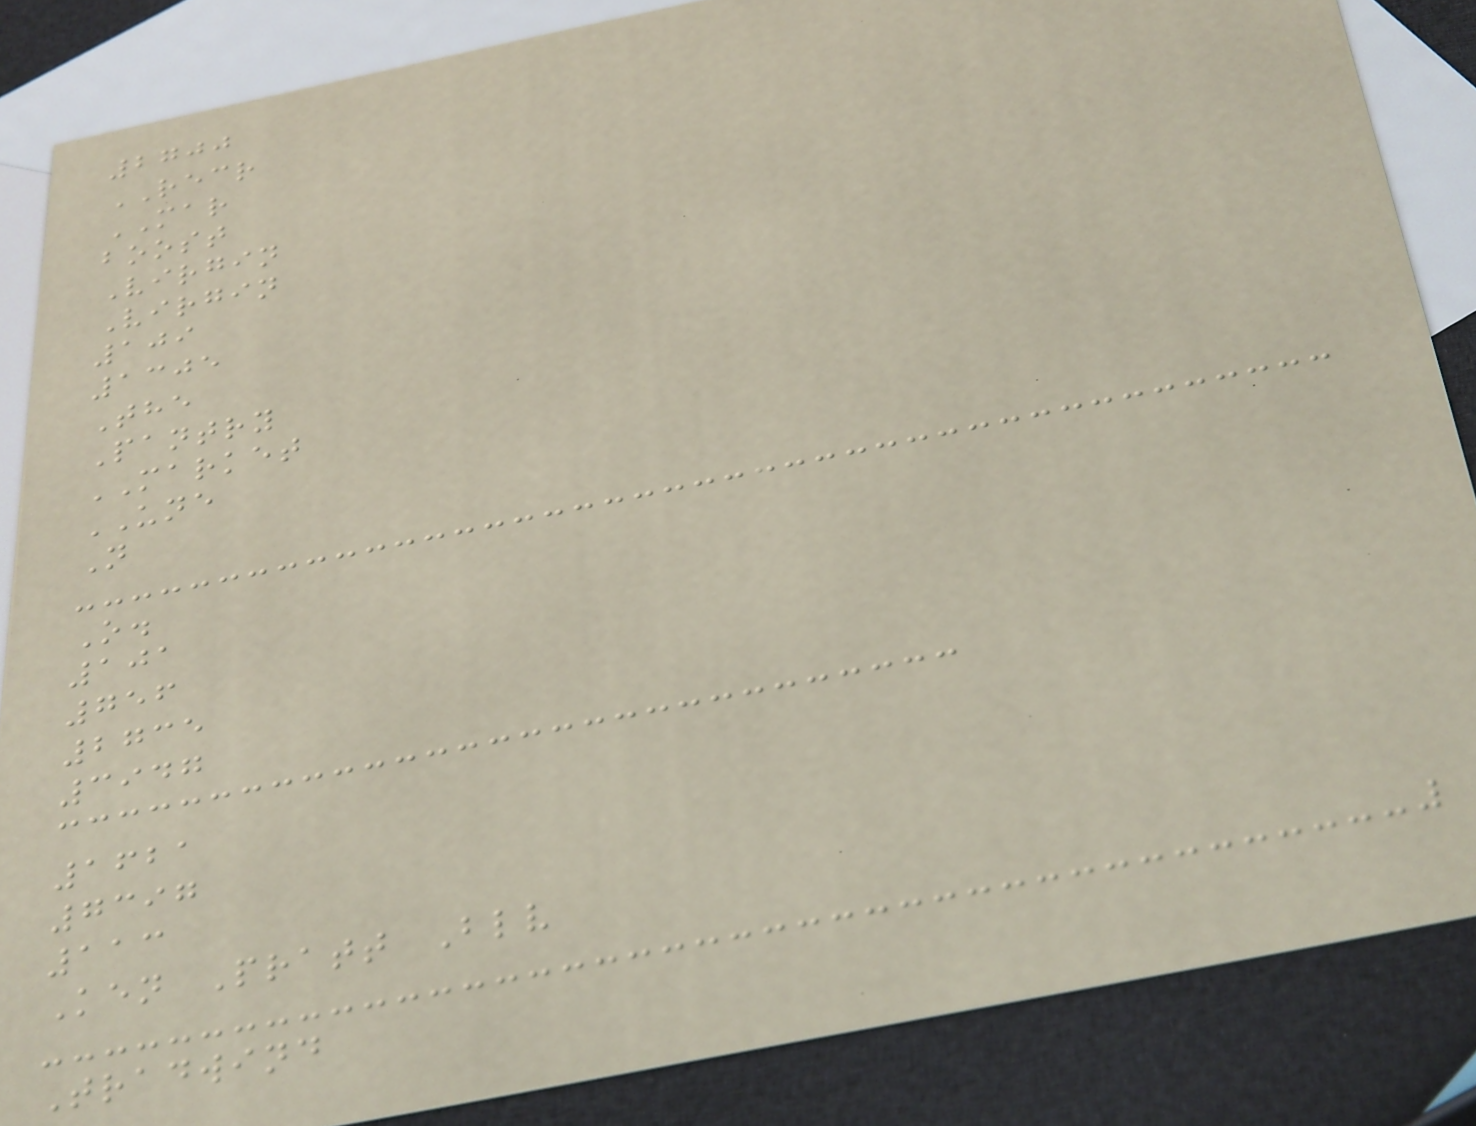2700
RECR
MAR
boost
Virgin
Virgin
109
1305
The
Pantry
MARKET
UNE
N
O.
101
756
2735
3947
1621
7397
113
Ken Pratt Blv
Tradwind
